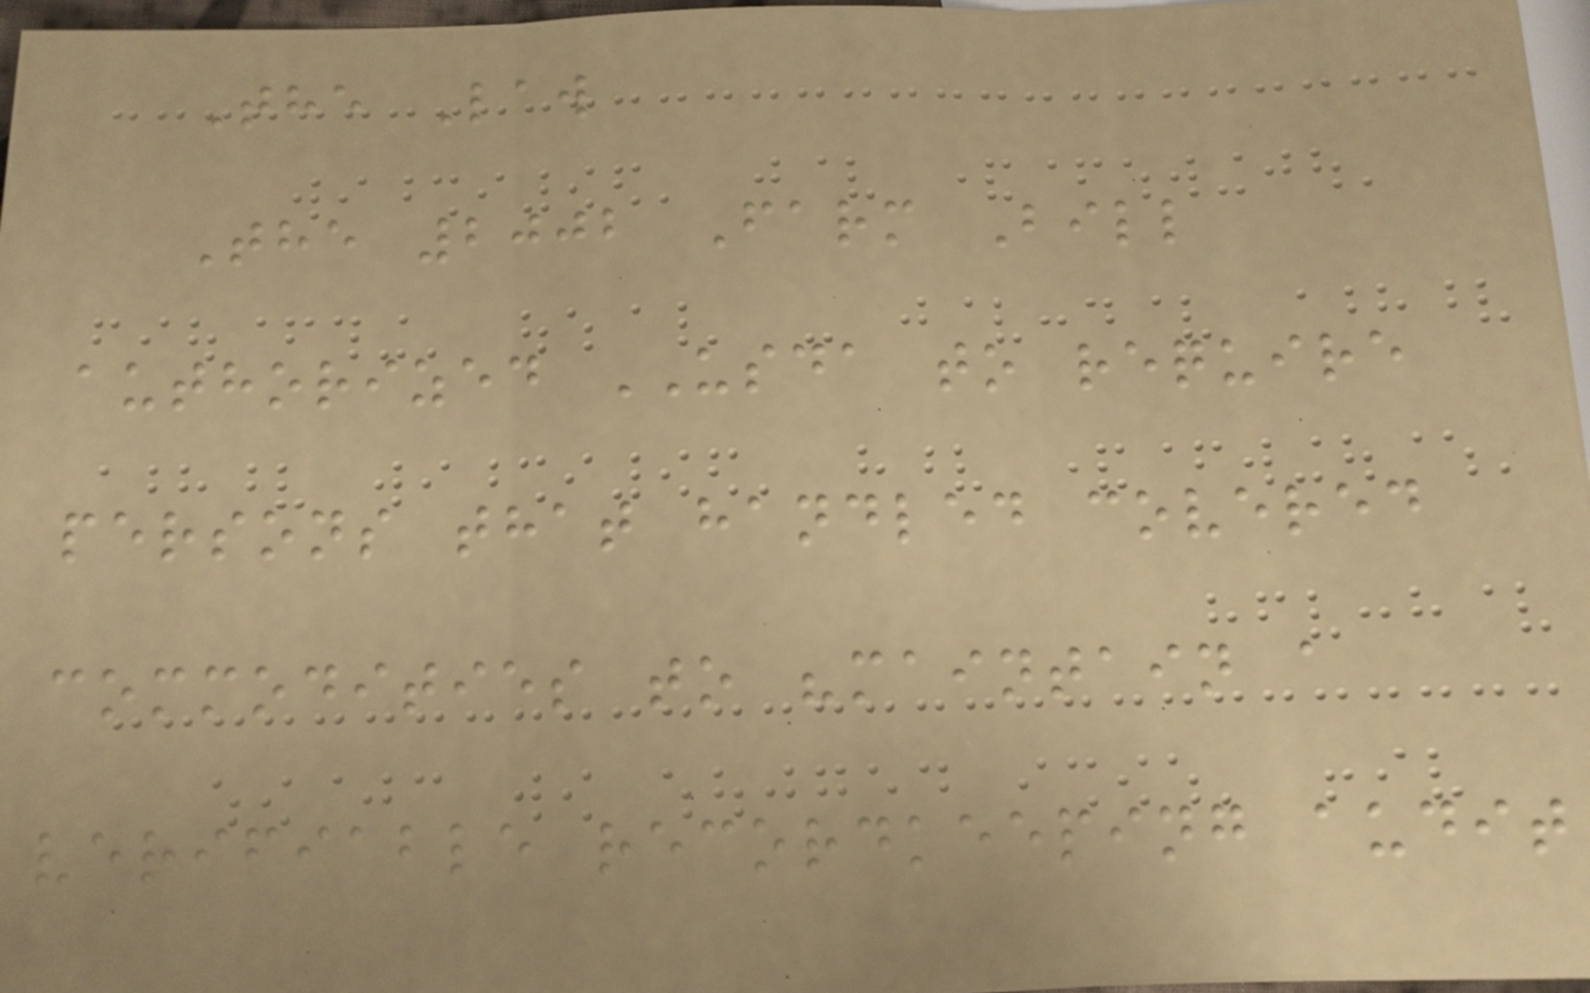The Law
The 2002 Farm Bill
authorized USDA to require
persons that handled covered
commodities to "maintain a
verifiable recordkeeping audit
